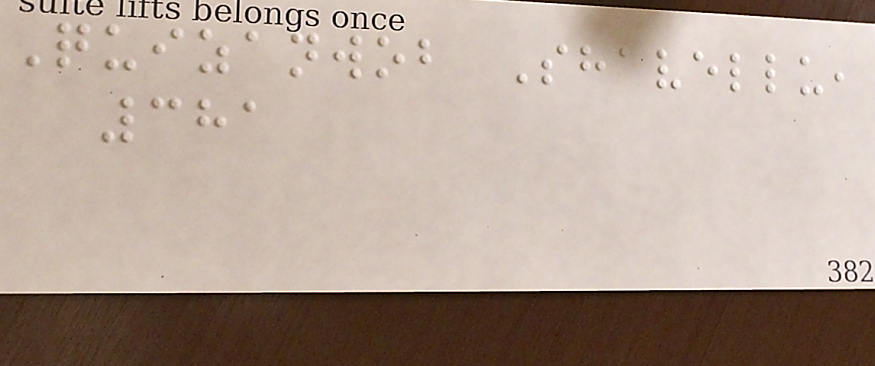Quizanwob Shavellu,
381
